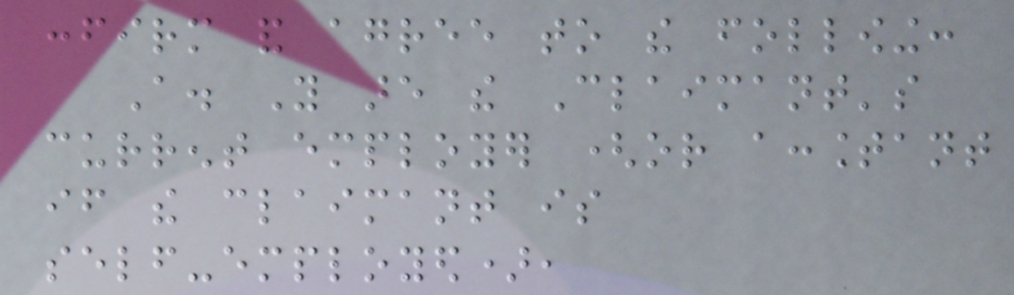confirm and agree to the following:
A. You are the Claimant's
current employer (or accountant
if the claimant is
self-employed),
